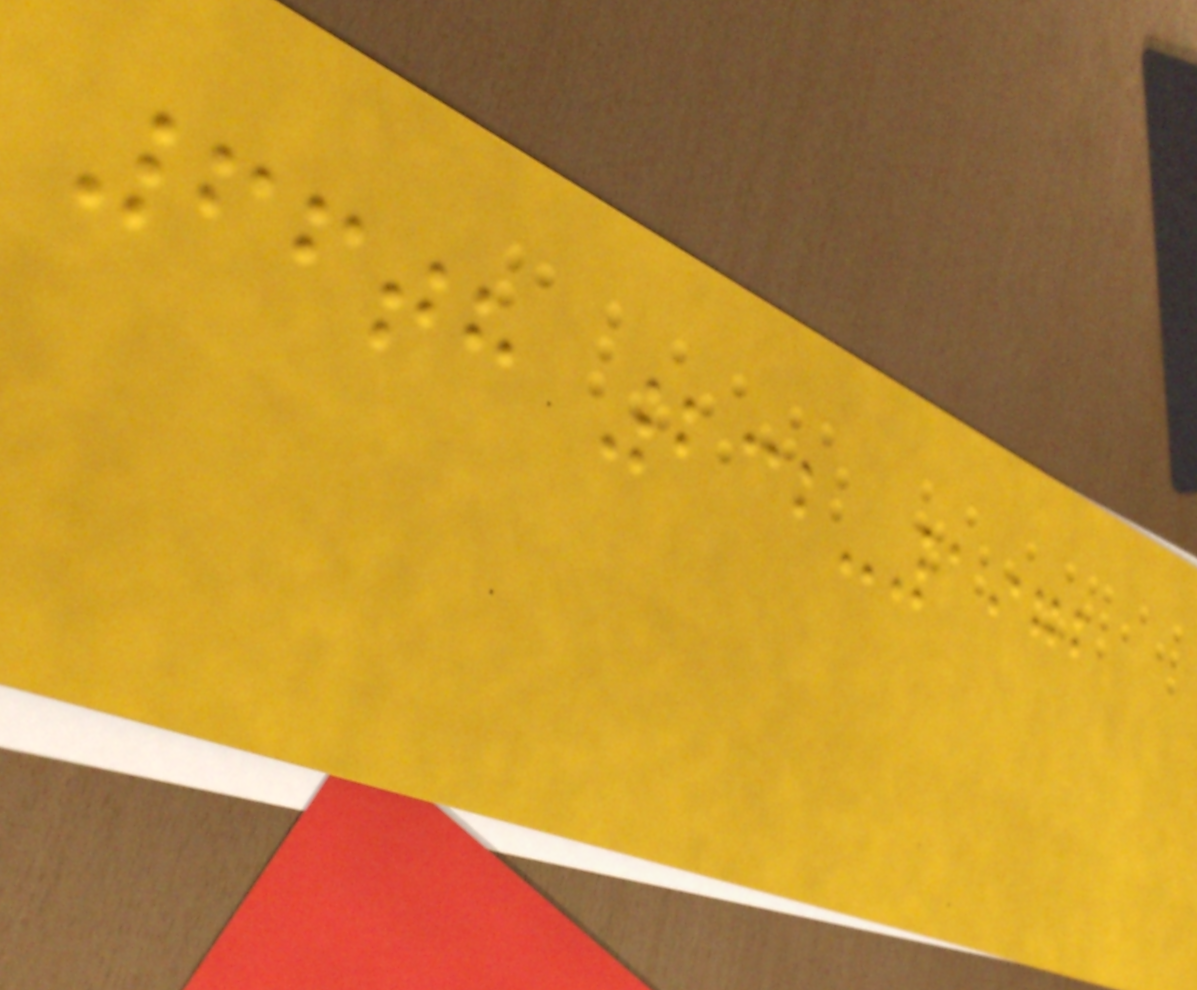66th 232-1972
